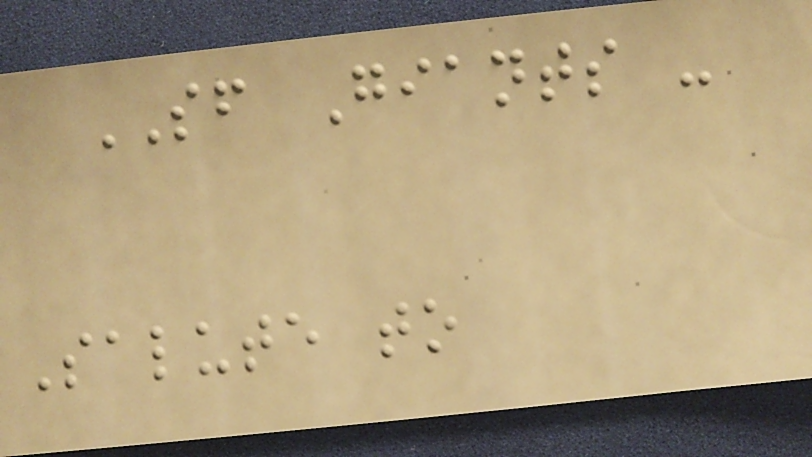SF Giants -
Salute to
